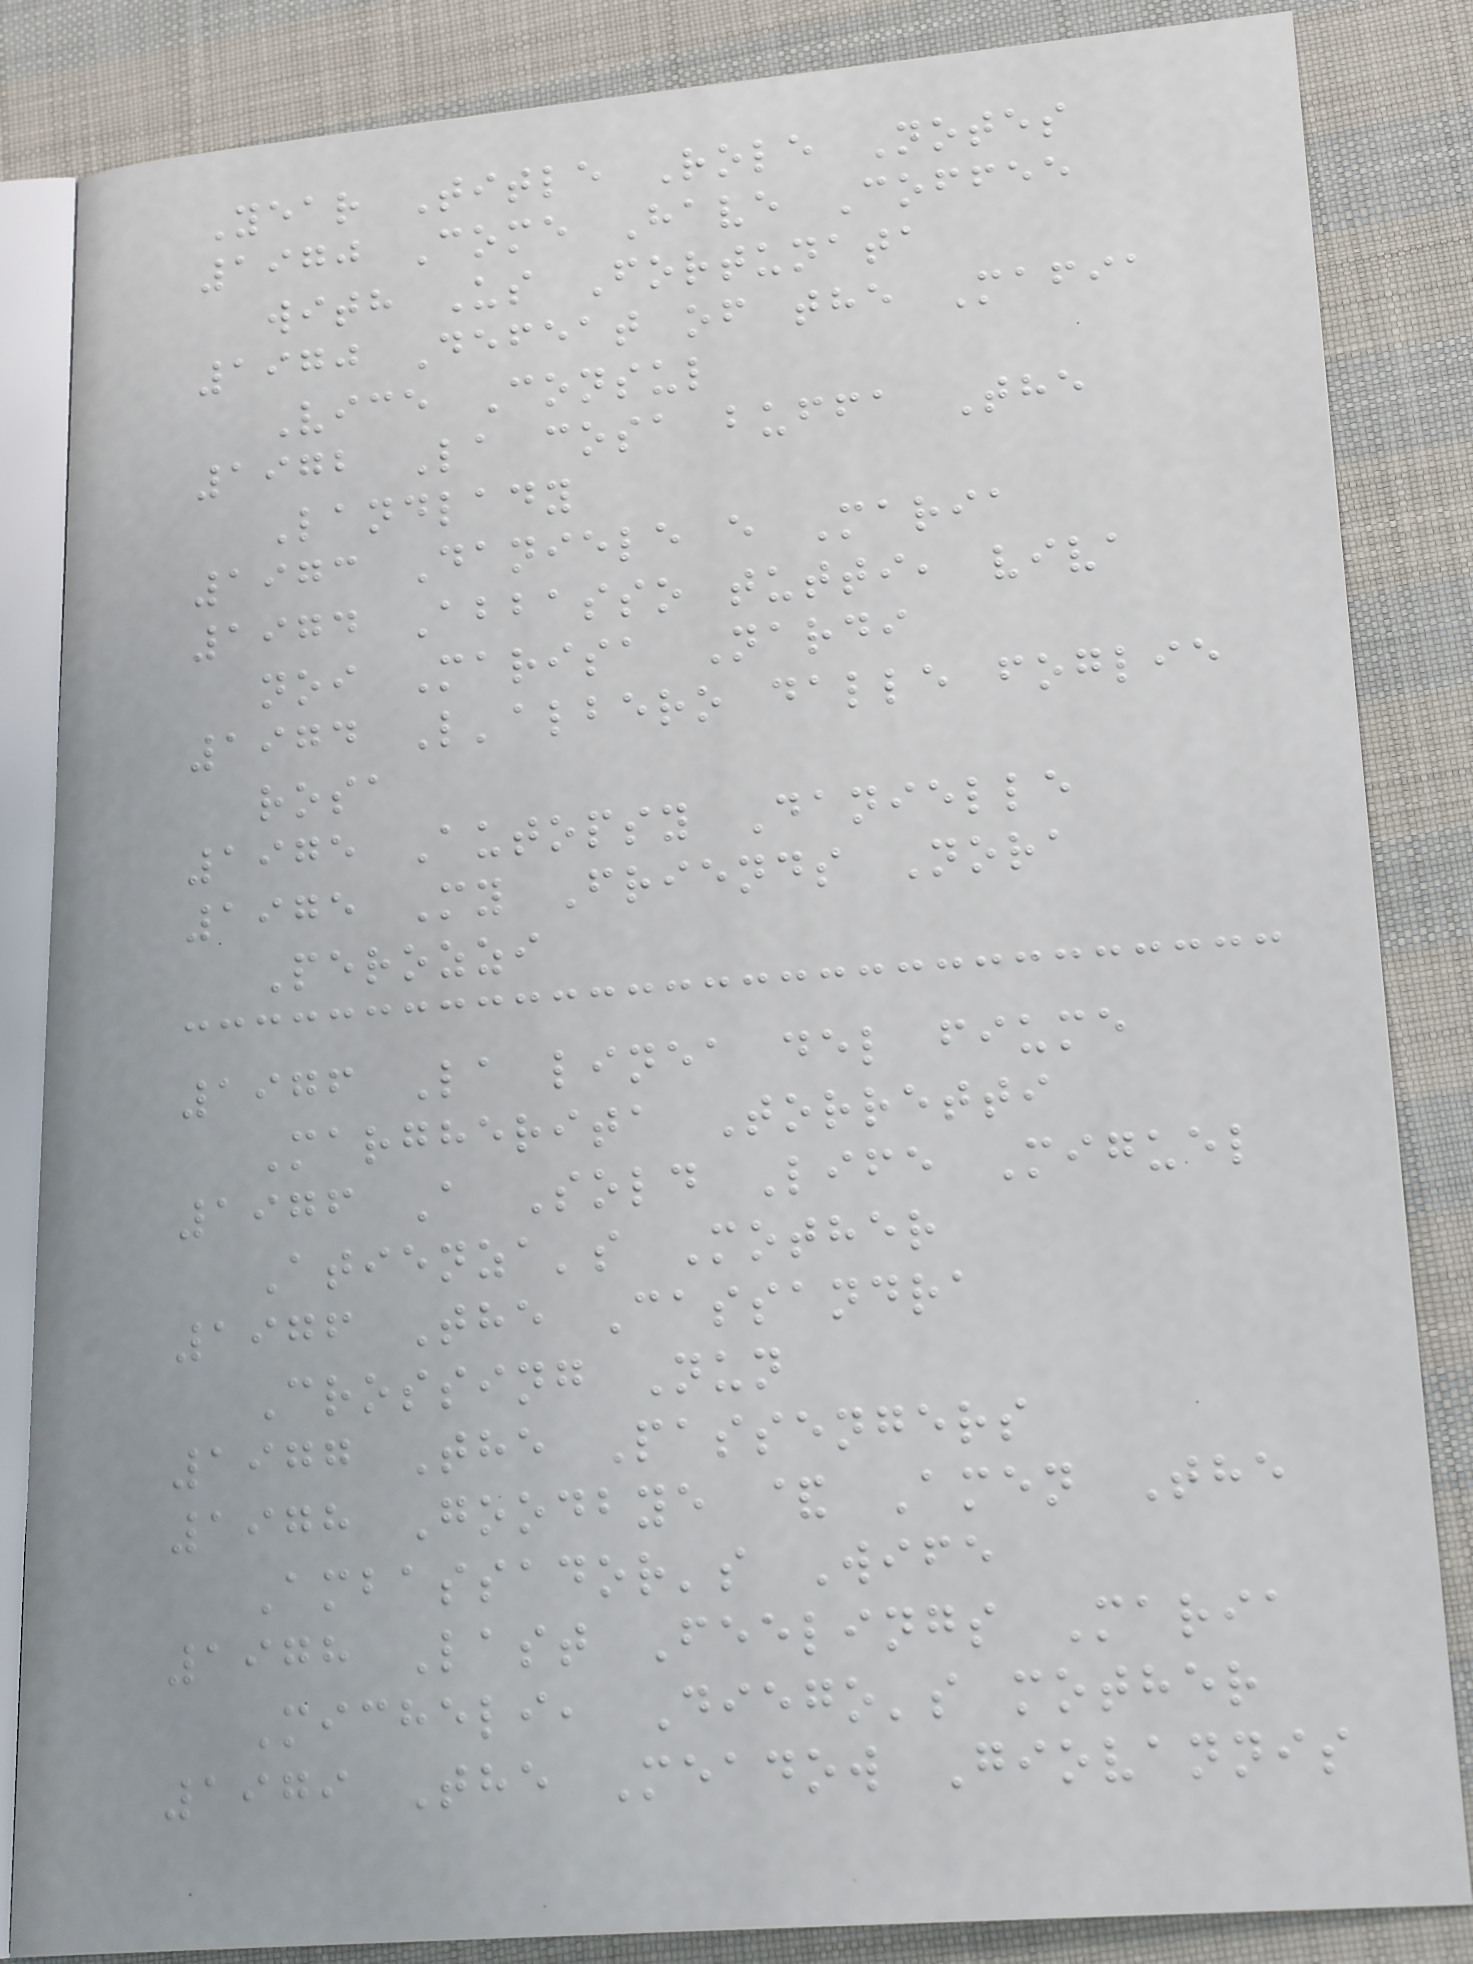Year Title Role Notes
1970 Come Have Coffee
with Us Fortunata
1970 Defeat of the Mafia
Vice Consul
1972 La cosa buffa The
Landlady
1973 Daniele e Maria
1974 Abbasso tutti, viva
noi Marisa Nardi
1974 L'albero dalle foglie
rosa
1975 Autopsy Danielle
1975 My Friends Nora
Perozzi
1976 La linea del fiume
Margherita Torretti
1976 A Sold Life Miguel
Atienza's Mother
1976 The Cassandra
Crossing Nun
1977 The Passengers
1978 Goodbye & Amen The
Ambassador's Wife
1978 Last Feelings Maria
Micheli, Diego's mother
1979 The Meadow Giovannis
